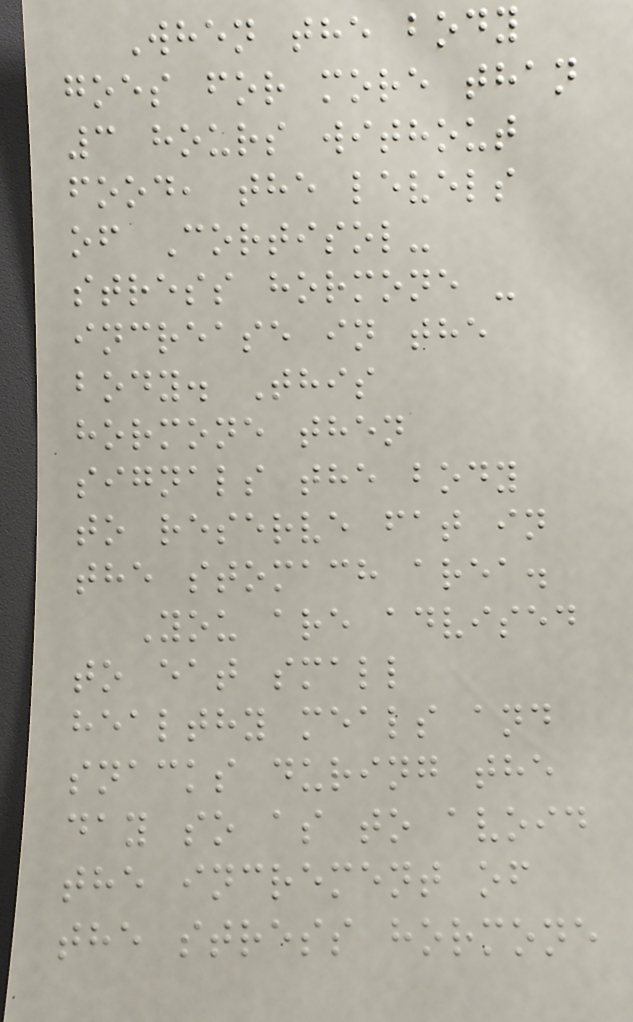When the body
goes for more than
3 hours without
food, the levels
of Cortisol-
stress hormone -
increase in the
body. This
hormone then
signals the body
to reserve fat in
the stomach area.
You are advised
to eat small
healthy meals and
snacks during the
day so as to avoid
the increment of
the stress hormone
